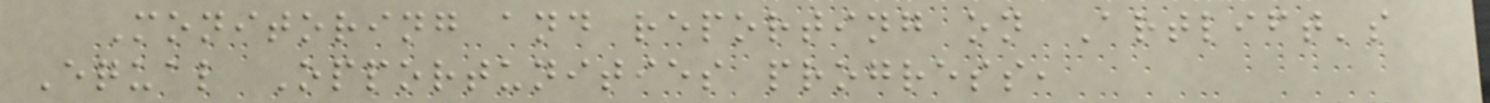Monitoring and reporting on Artlift's
Equal Opportunities progress,
